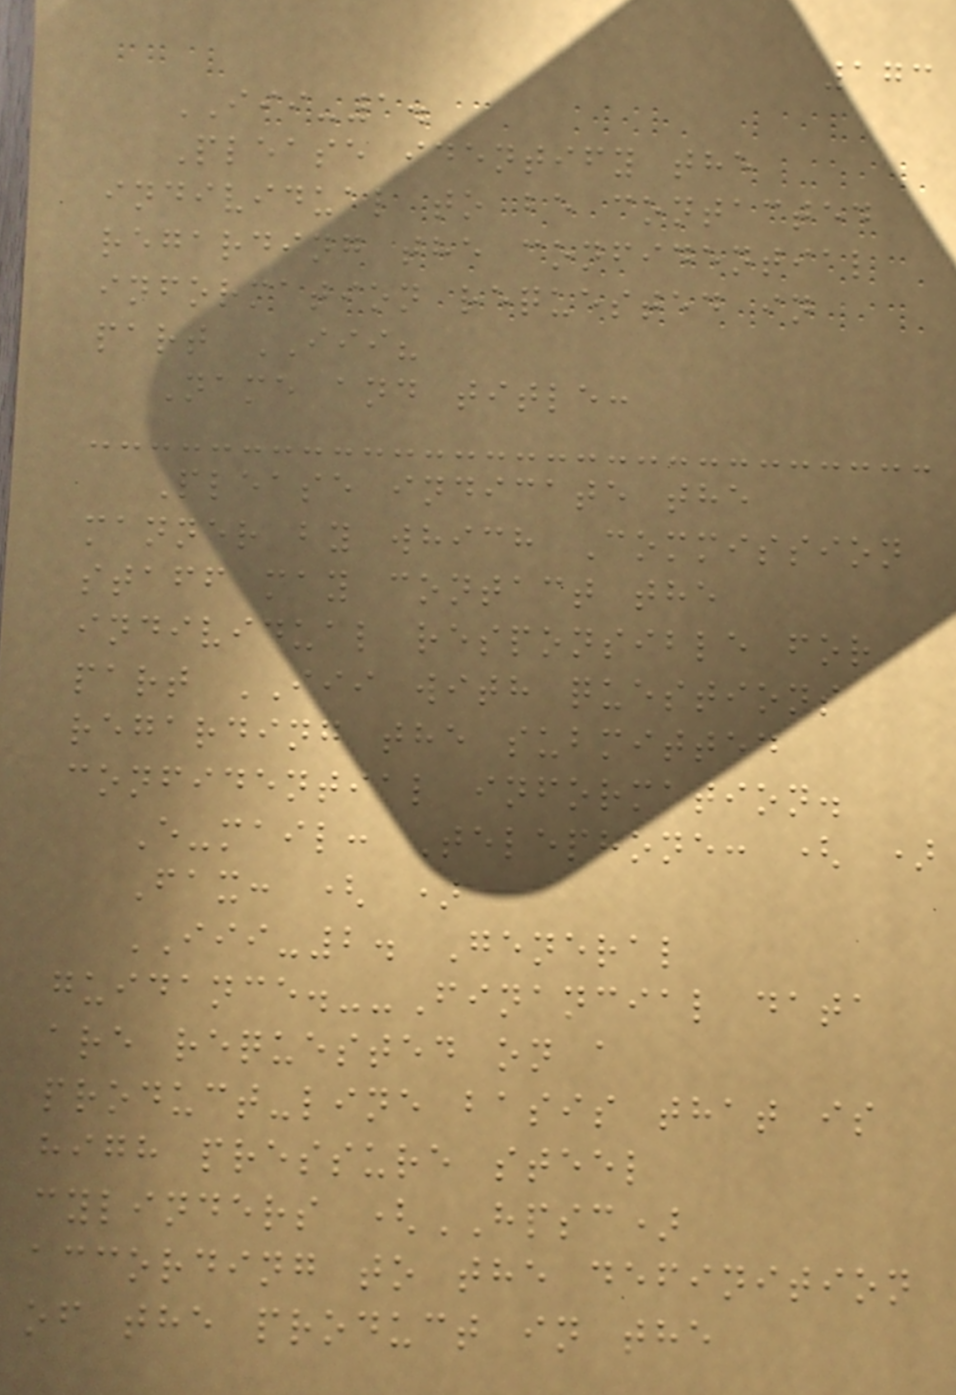173
III-1.
Please identify the
individual to be contacted
regarding the confidential
information requested in
part III?
Name and title:
Please indicate the
manner by which Commission
staff may contact the
individual responsible for
part III with questions
regarding the submitted
confidential information.
E-mail: Telephone: ( )
Fax: ( )
III-2. General
guidance.--Financial data
are requested on a
product-line basis that is
high pressure steel
cylinders (HPSC)
according to the definition
of the product in the
